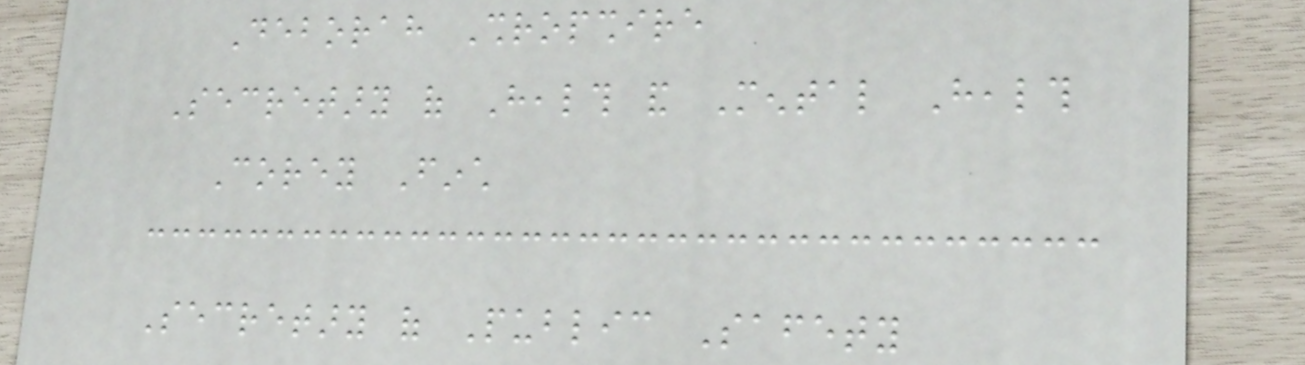Deborah Shropshire
Secretary of Health and Mental Health
Corey Finch
Secretary of Public Safety
